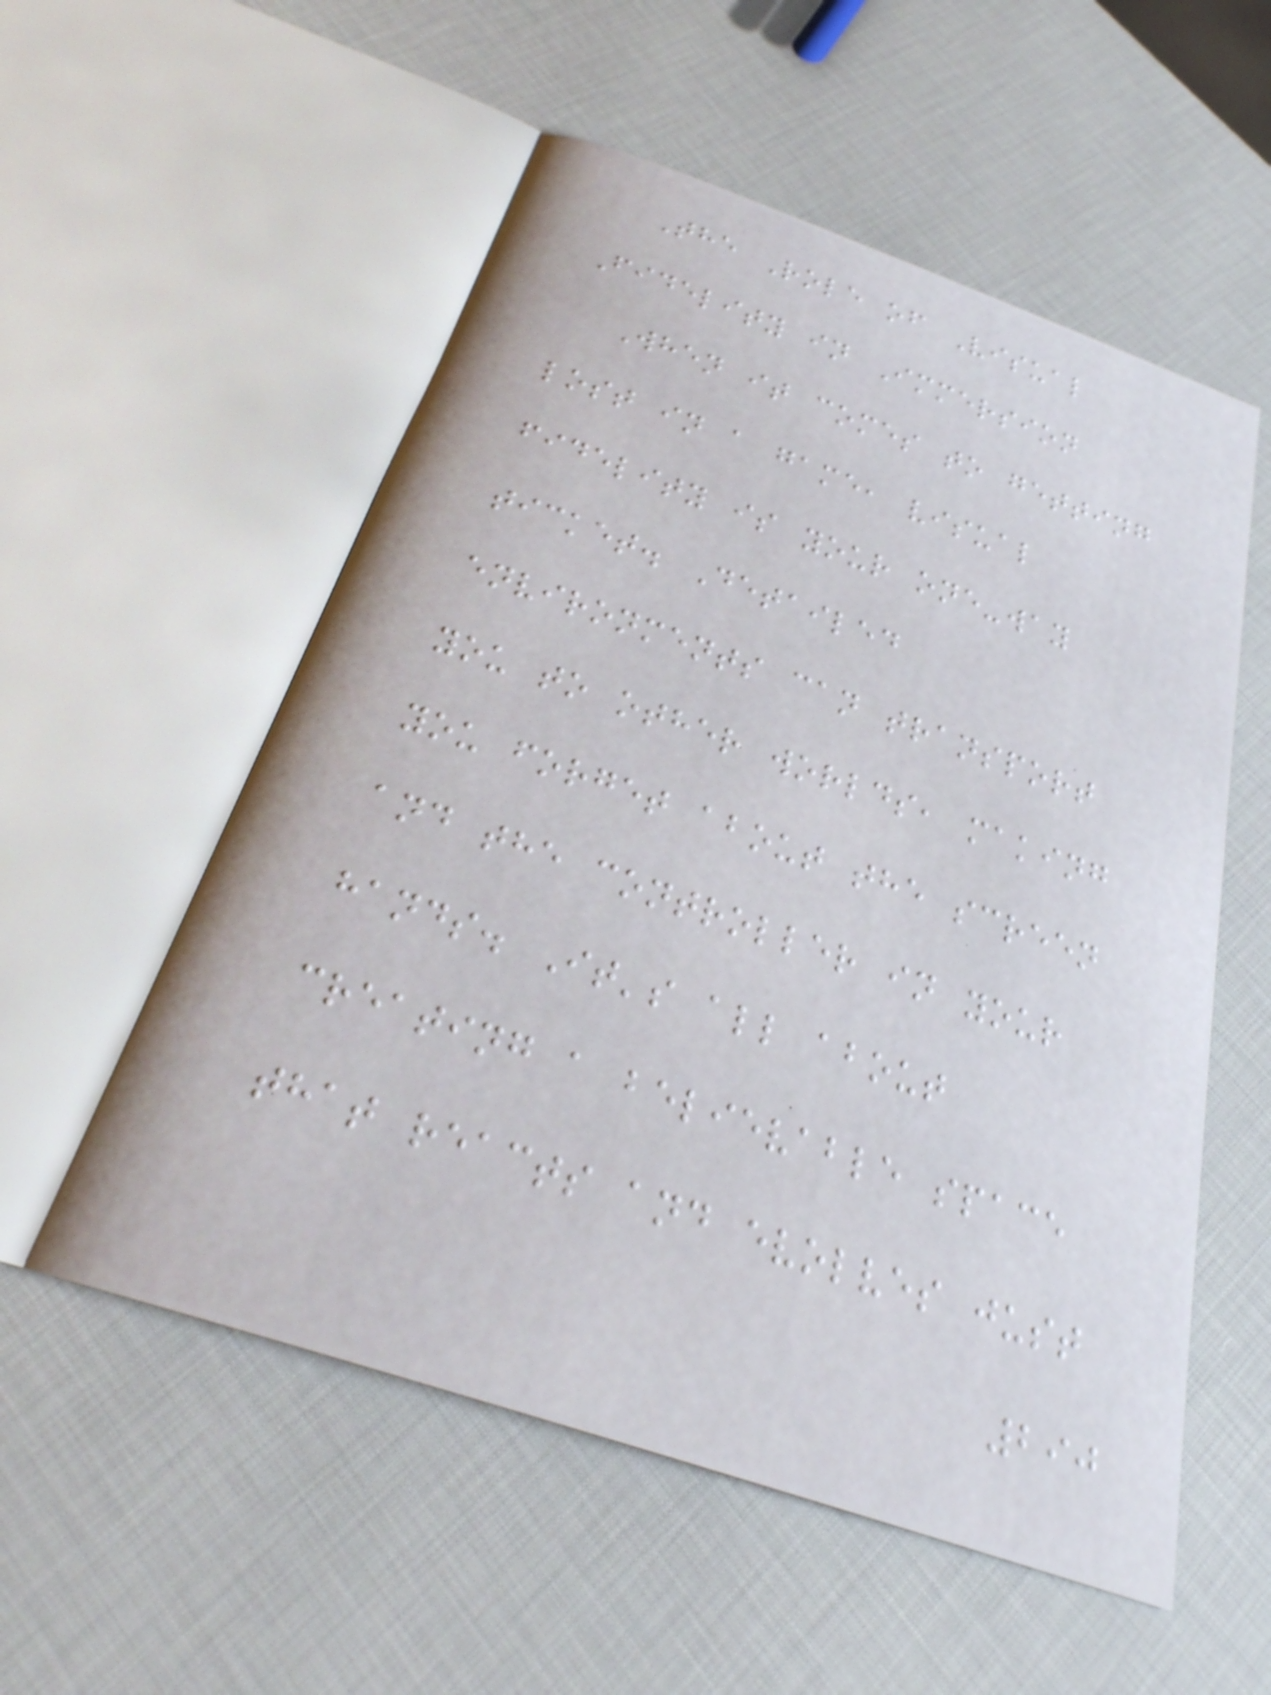The Role of Visual
Fidelity in Immersion
When it comes to getting
lost in a game, visual
fidelity is your one-way
ticket. Detailed
environments can transport
you to other worlds, making
you forget about the screen
and the controller in your
hands. It's all about
creating a believable space
that reacts and evolves just
290
